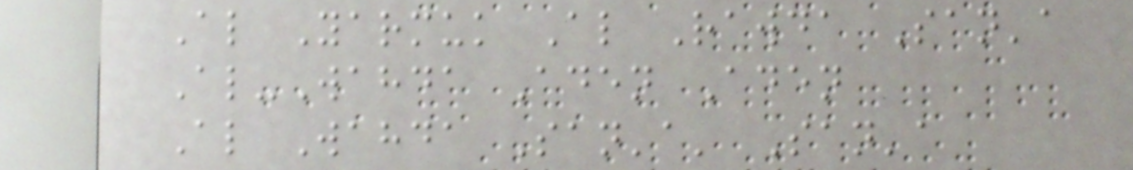Al Yarmuk Al Rawda San'a
Al-Wahda Aden Aden
Al Wahda San'a' San'a
